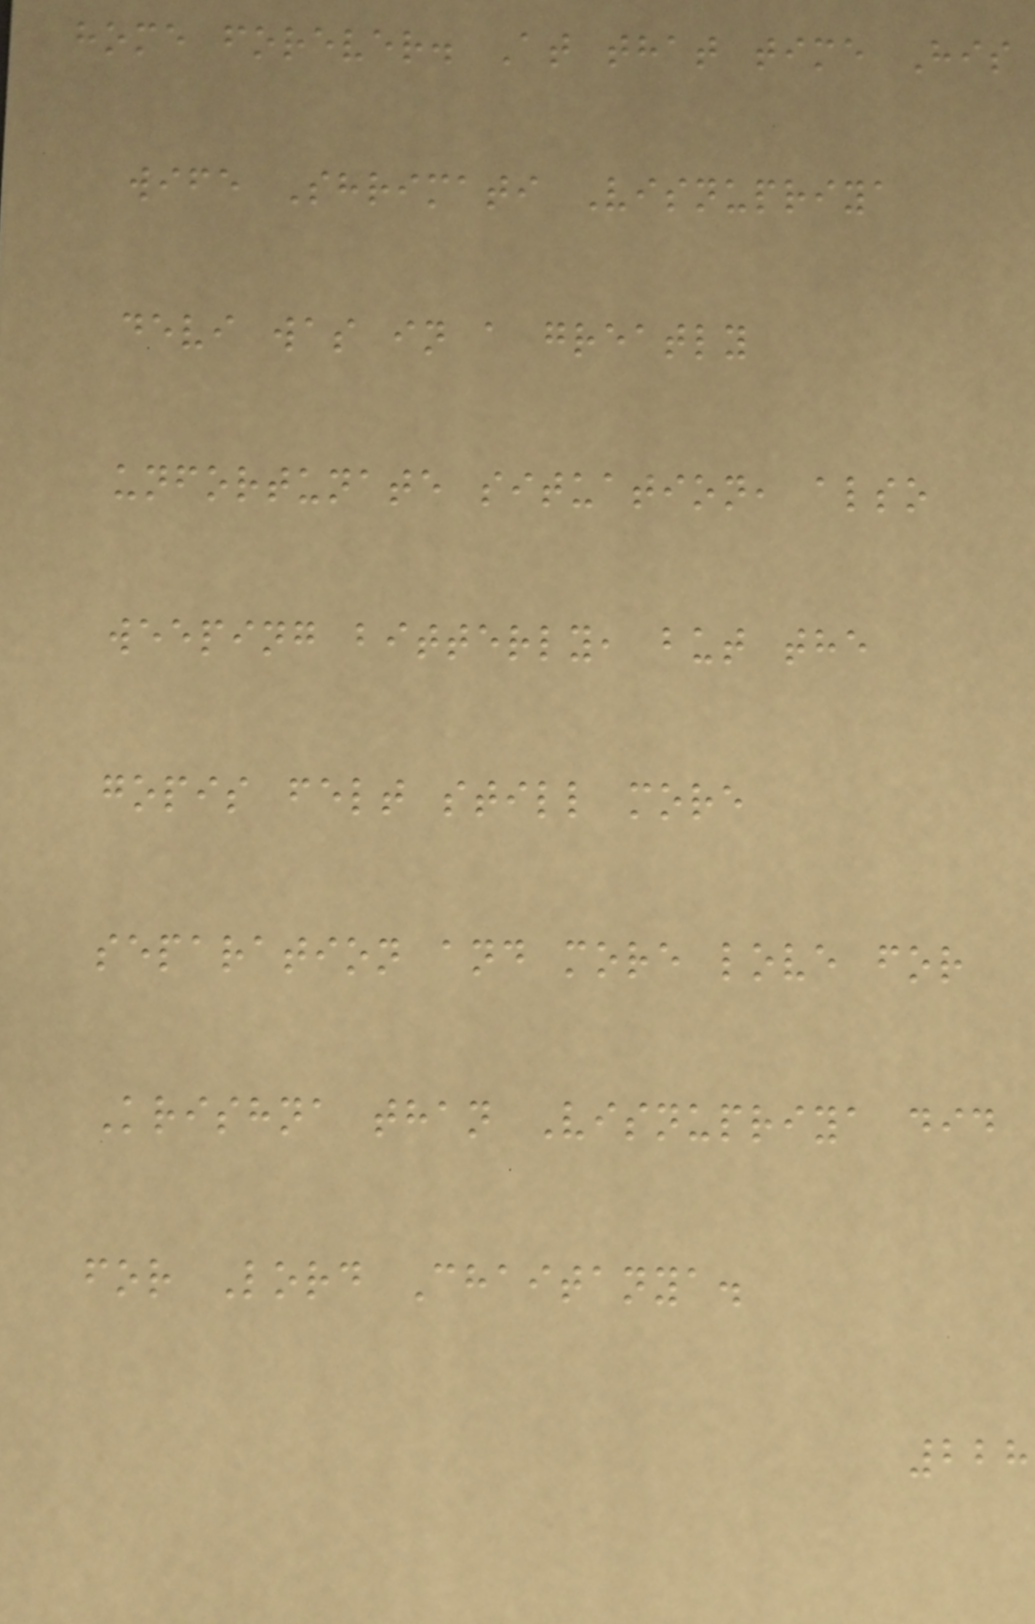home forever. At that time His
wife Shrimati Visnupriya
devi was in a greatly
unfortunate situation, also
weeping bitterly, but the
gopis felt still more
separation and more love for
Krishna than Visnupriya did
for Lord Chaitanya.
228
